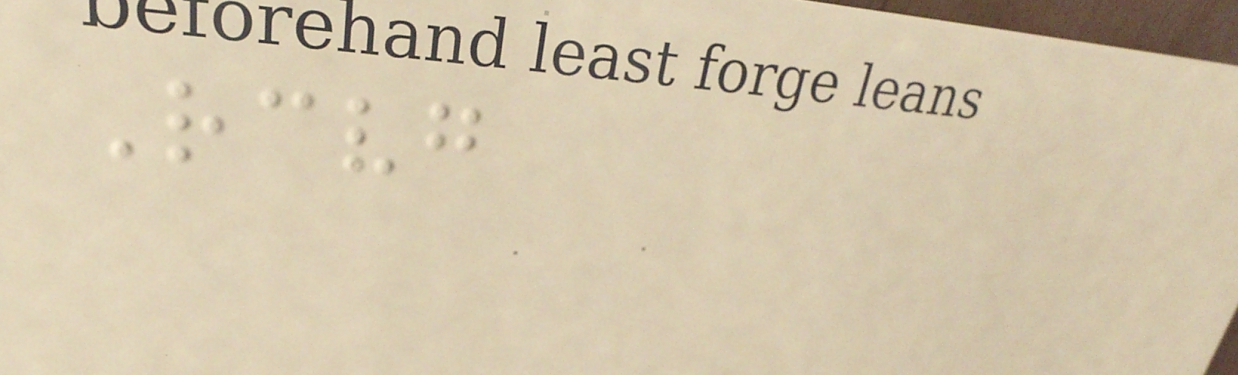Receiving
